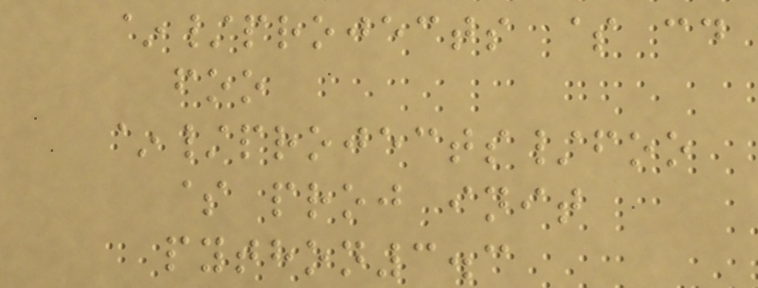~/projects $ cd
foo
~/projects/foo
$ proj init
python3.3
